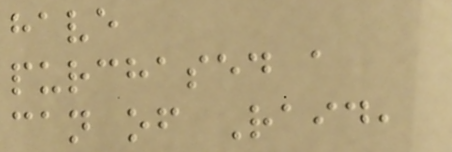have
purchased a
can of Raid,
